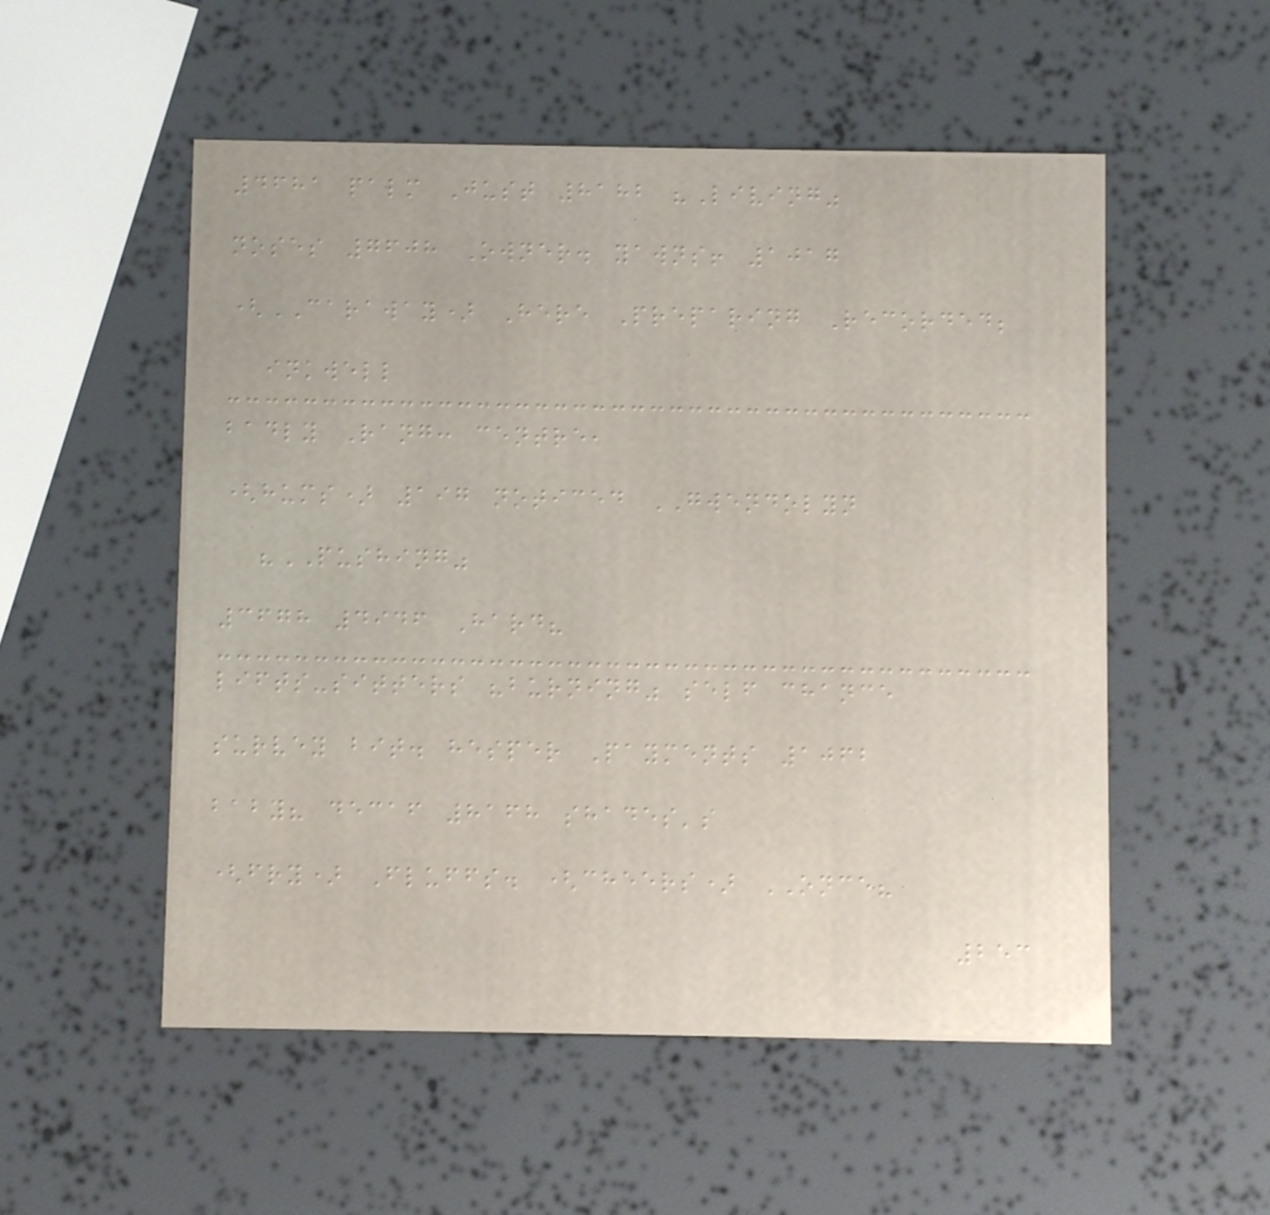4681 palm Just 8182 "Living"
noses 7608 Owner. yawns! 1017
(CARAWAY) Here Preparing Recorded;
inkwell
badly Rang: centre,
(hums) 197 noticed GWENDOLYN
"PUSHING"
3678 4946 Hard?
lifts-sitters "burning" self chance
survey bit. hesper Payments 1062
baby? decaf 8168 shades's
(fry) Fluffs. (cheers) ONCE?
253
